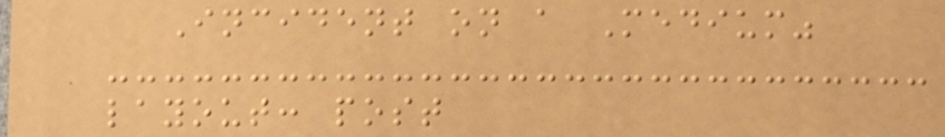Incident on a Medium"
layout: post
